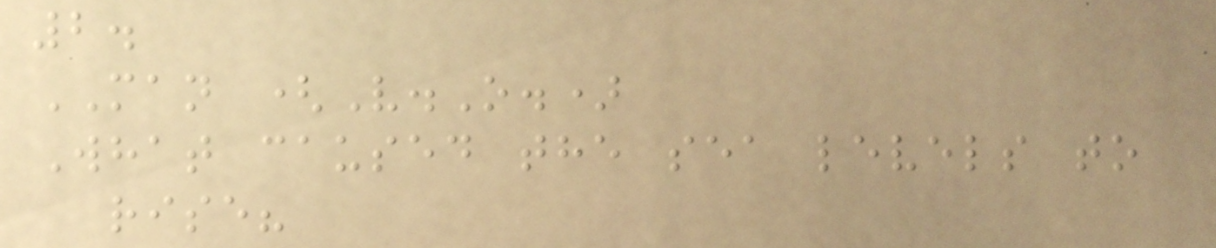2.
MAN (V.O.)
What caused the sea levels to
rise?
